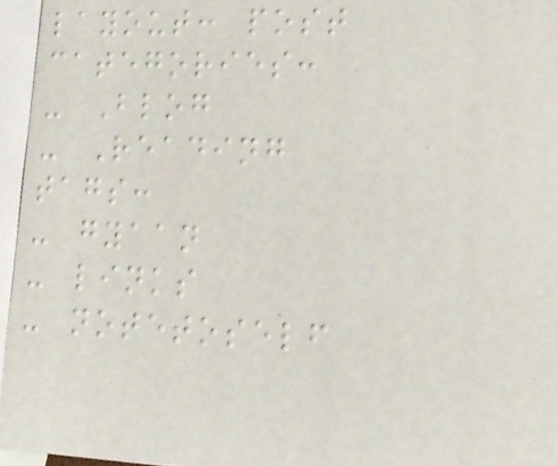layout: post
categories:
- Blog
- Reading
tags:
- gyaan
- links
- notetoself
